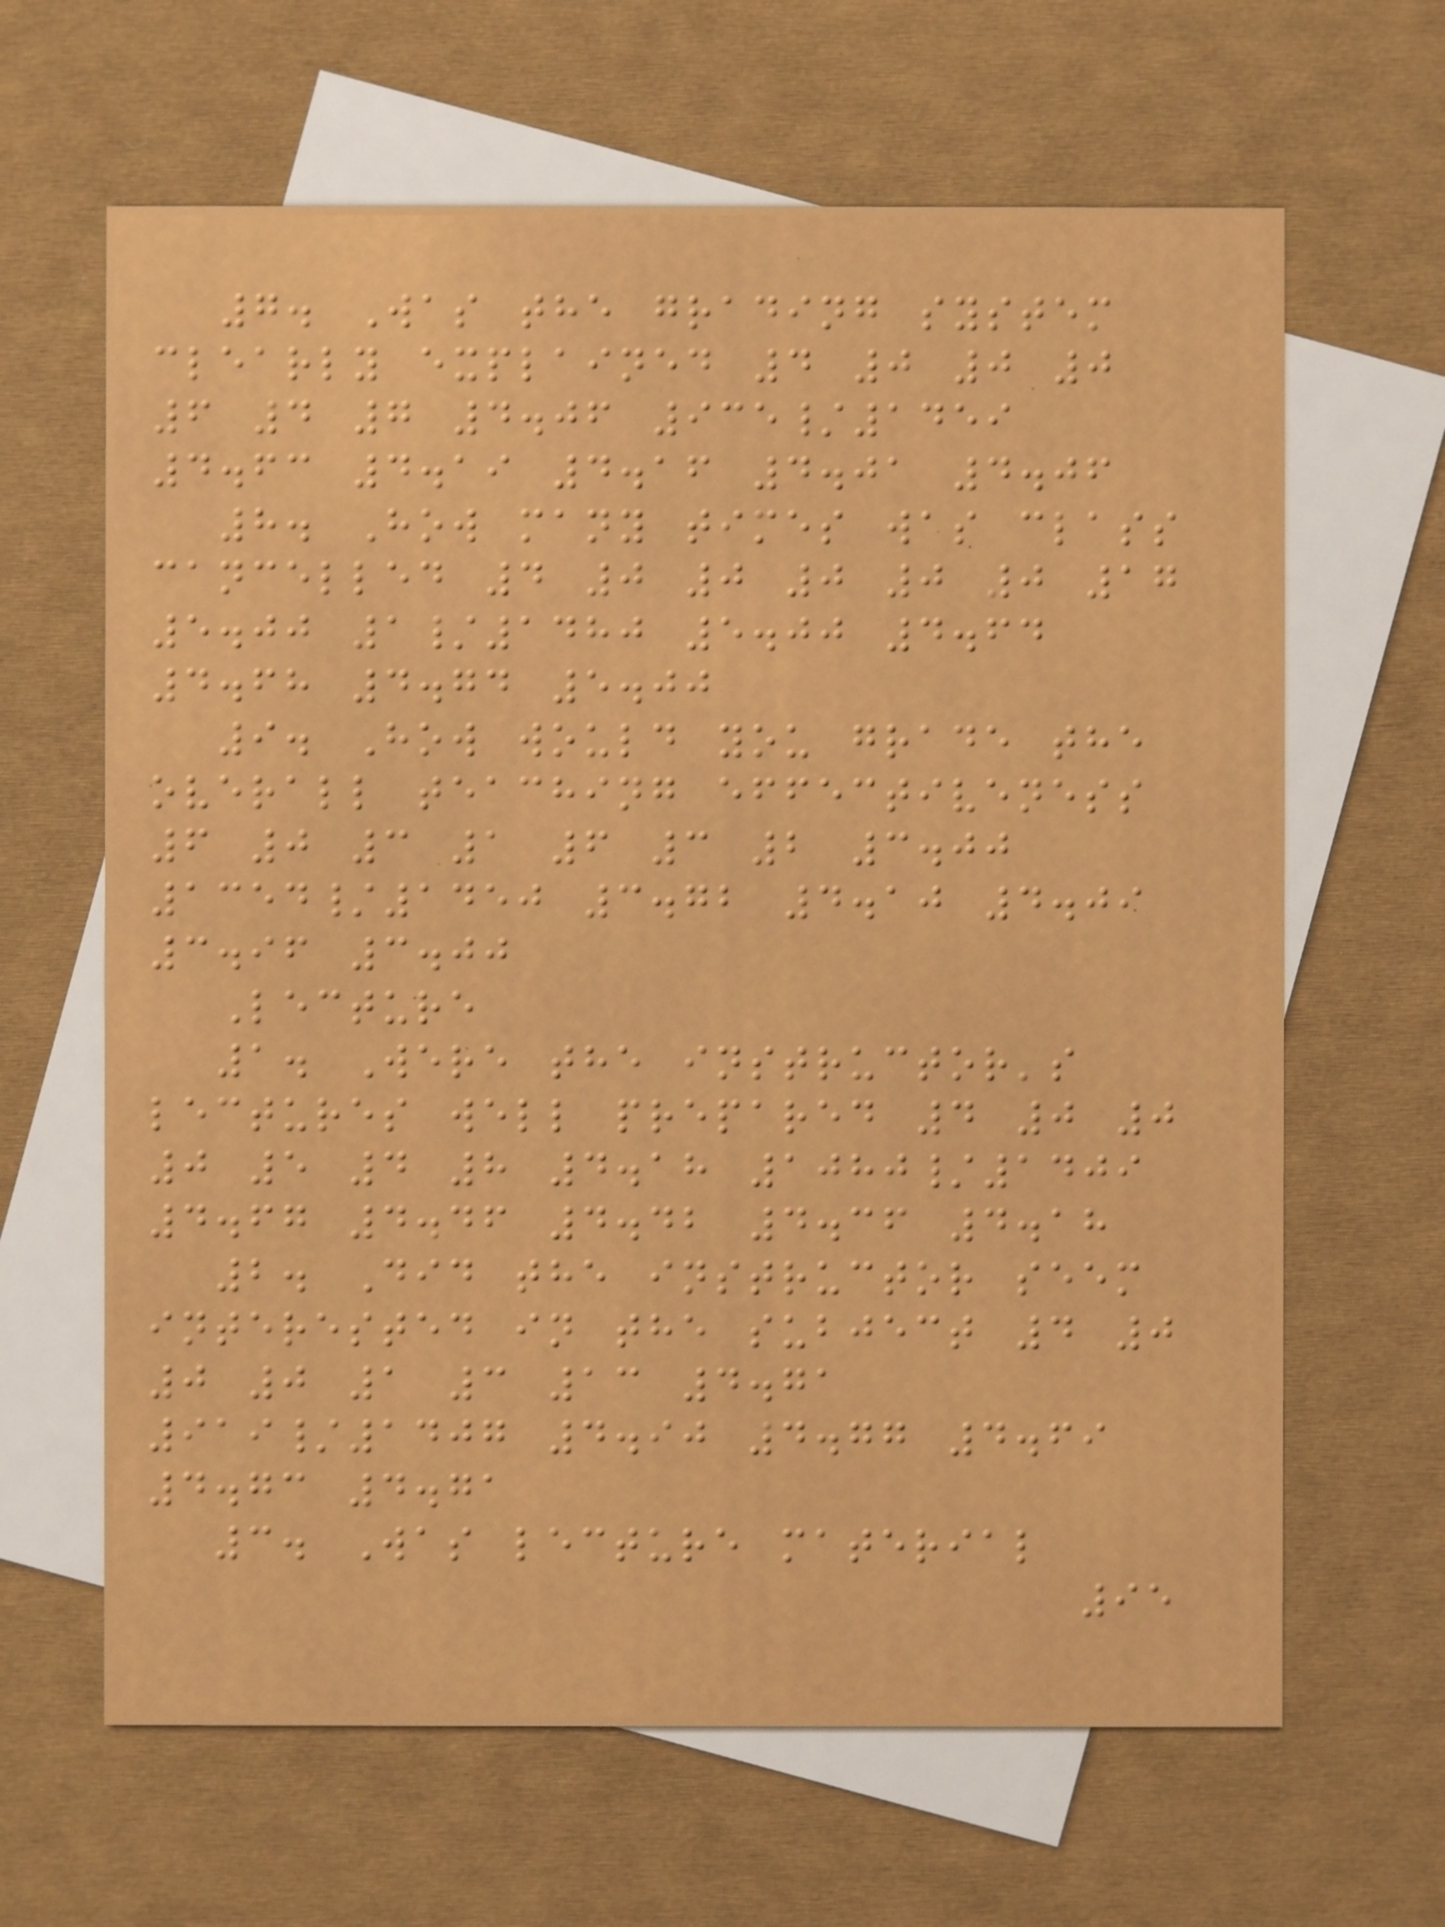7. Was the grading system
clearly explained 4 0 0 0
6 4 7 4.06 935/1459
4.63 4.19 4.16 4.01 4.06
8. How many times was class
cancelled 4 0 0 0 0 0 17
5.00 1/1480 5.00 4.64
4.68 4.74 5.00
9. How would you grade the
overall teaching effectiveness
6 0 3 1 6 3 2 3.00
1354/1450 3.72 4.10 4.09
3.96 3.00
Lecture
1. Were the instructor's
lectures well prepared 4 0 0
0 5 4 8 4.18 1080/1409
4.67 4.46 4.42 4.36 4.18
2. Did the instructor seem
interested in the subject 4 0
0 0 1 3 13 4.71
919/1407 4.90 4.77 4.69
4.73 4.71
3. Was lecture material
95
